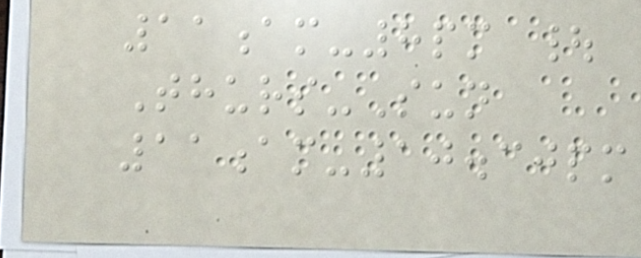11am-8pm |
Thurs-Sun
11am-10.30pm
